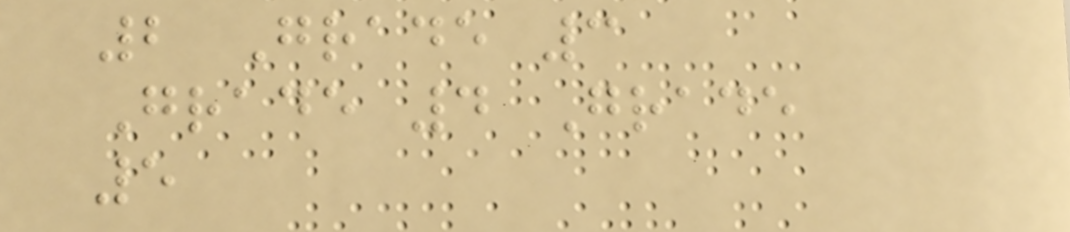2 Grade 3
Grade 4 Grade
5
